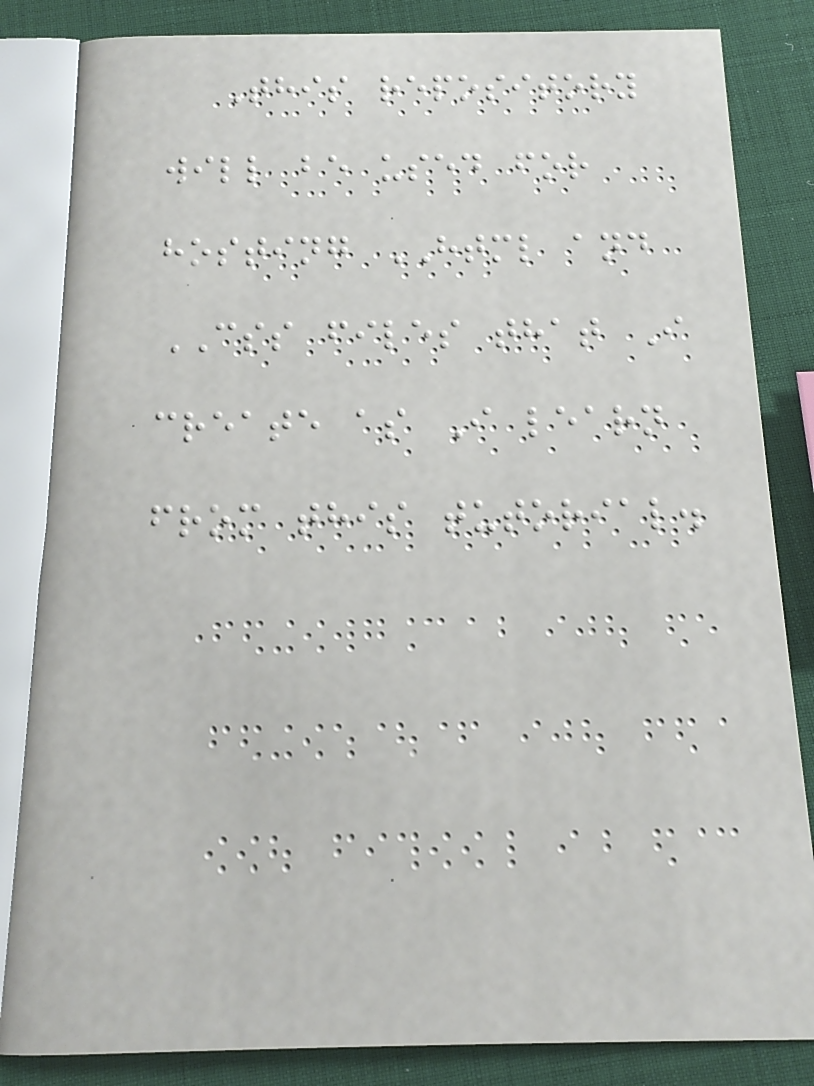This repository
will be used for
hosting HTML and
CSS files that I
create as I learn
from this tutorial.
